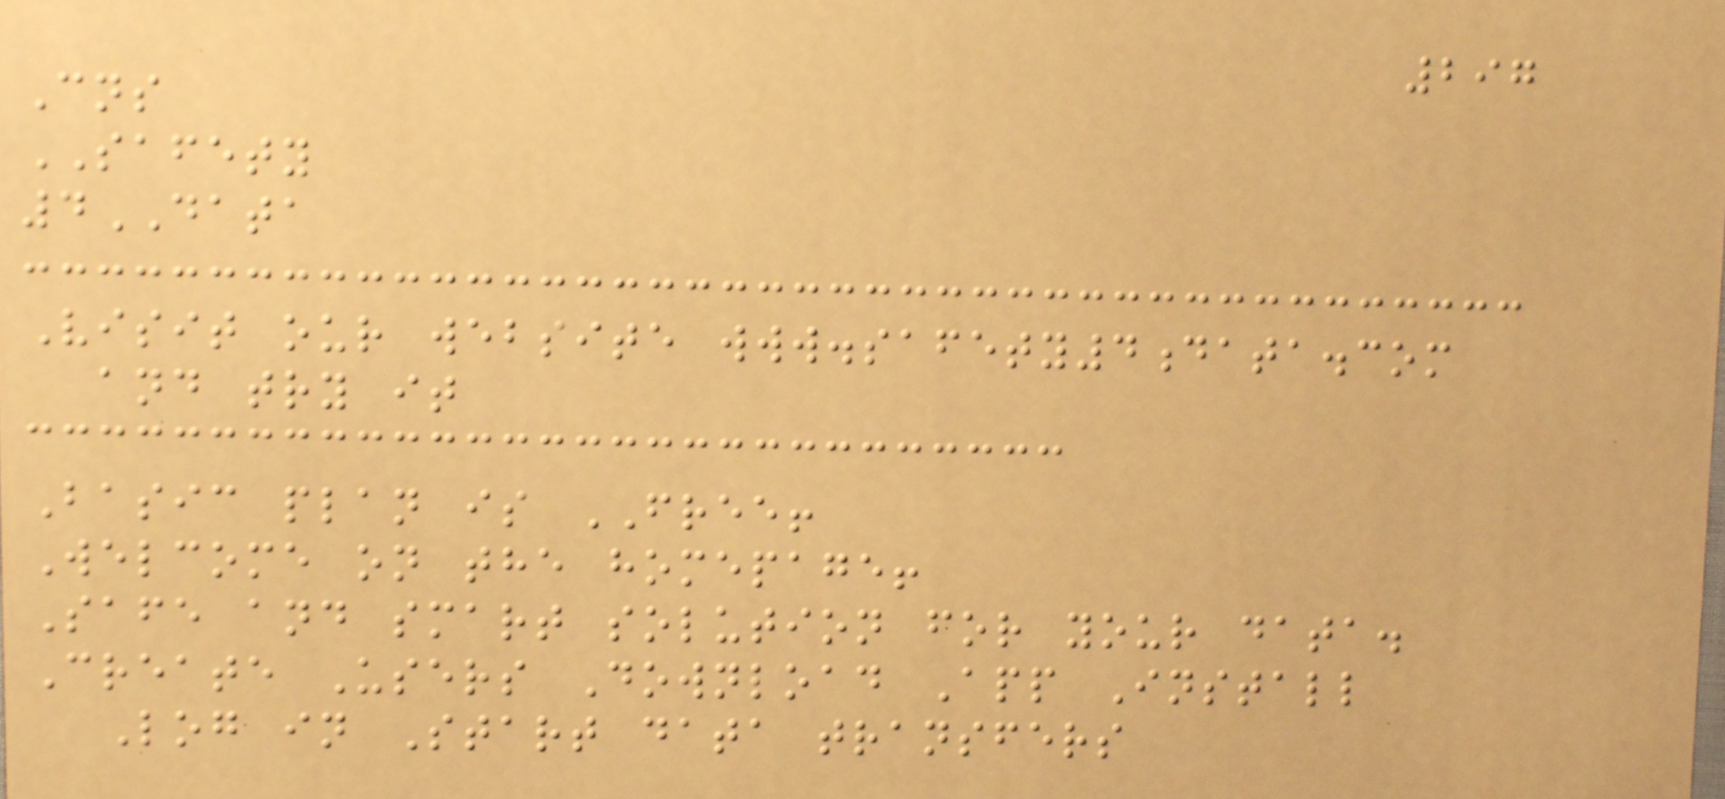297
Cns
SAFETY
4DATA
Visit our website www.safety4data.com
and try it
Basic plan is FREE!
Welcome on the homepage!
Safe and smart solution for your data.
Create Users Download App Install
Log in Start data transfers
